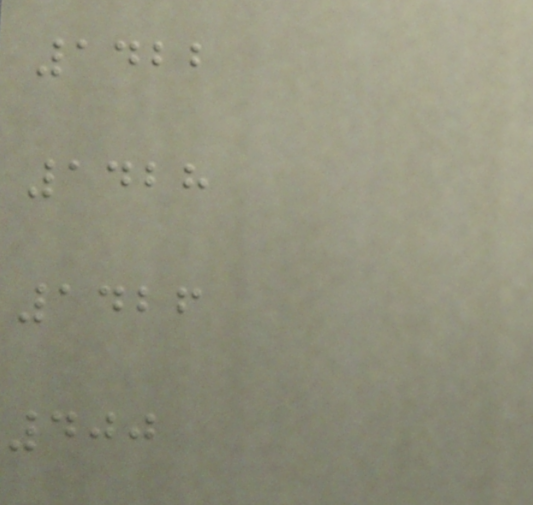1422
1428
1426
400
